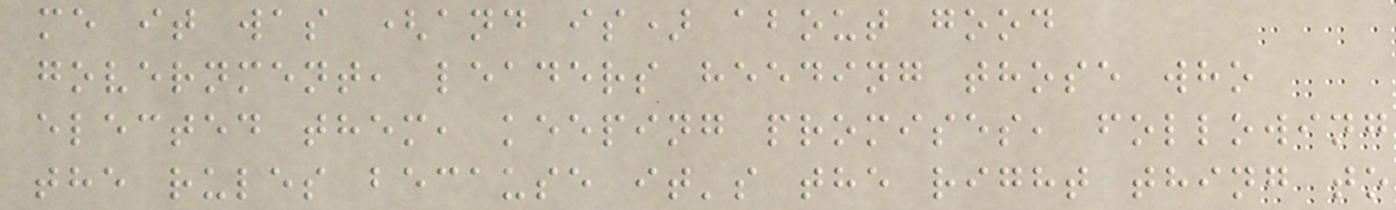me it was (and is) about good
government, leaders heeding those who
elected them, keeping promises, following
the rules because it's the right thing to
